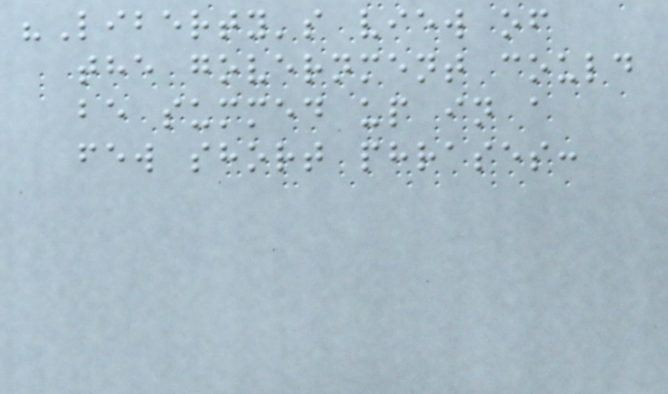"Liberty's view of
the government could
be summed up in a
few short phrases:
